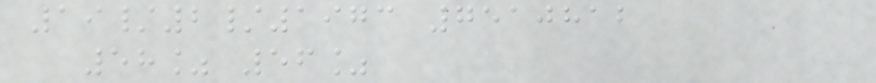19/2/1973 7510812
58% 56%
